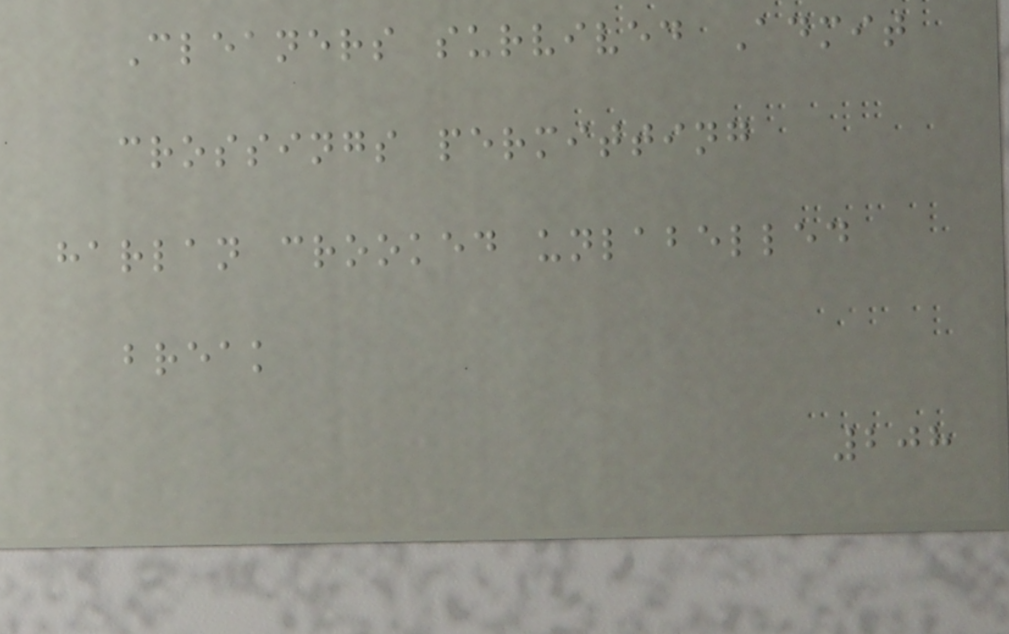Cleaners survived Admit
crossings permitting
harlan crooked unlabelled
break
208
